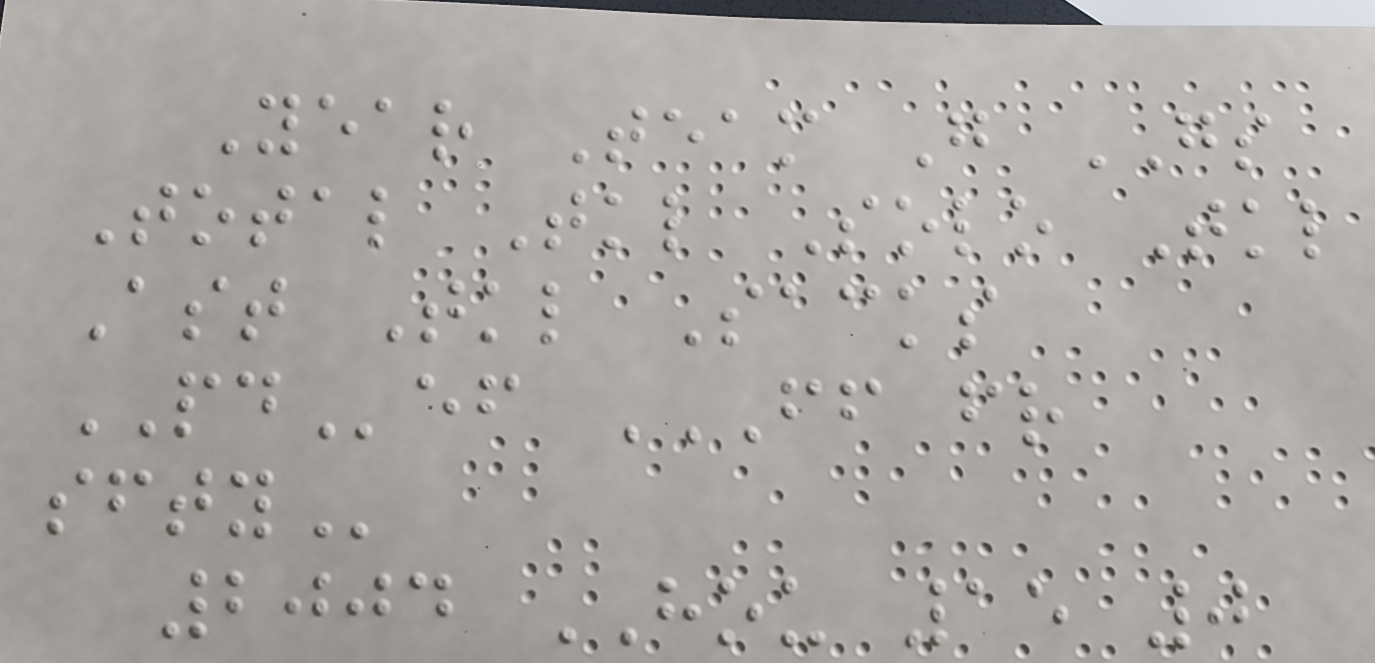Year Team G GS
Total Tkl Solo Tkl
Ast Tkl Sacks
PDef FF FR
SFTY
2004 HOU 15 0
